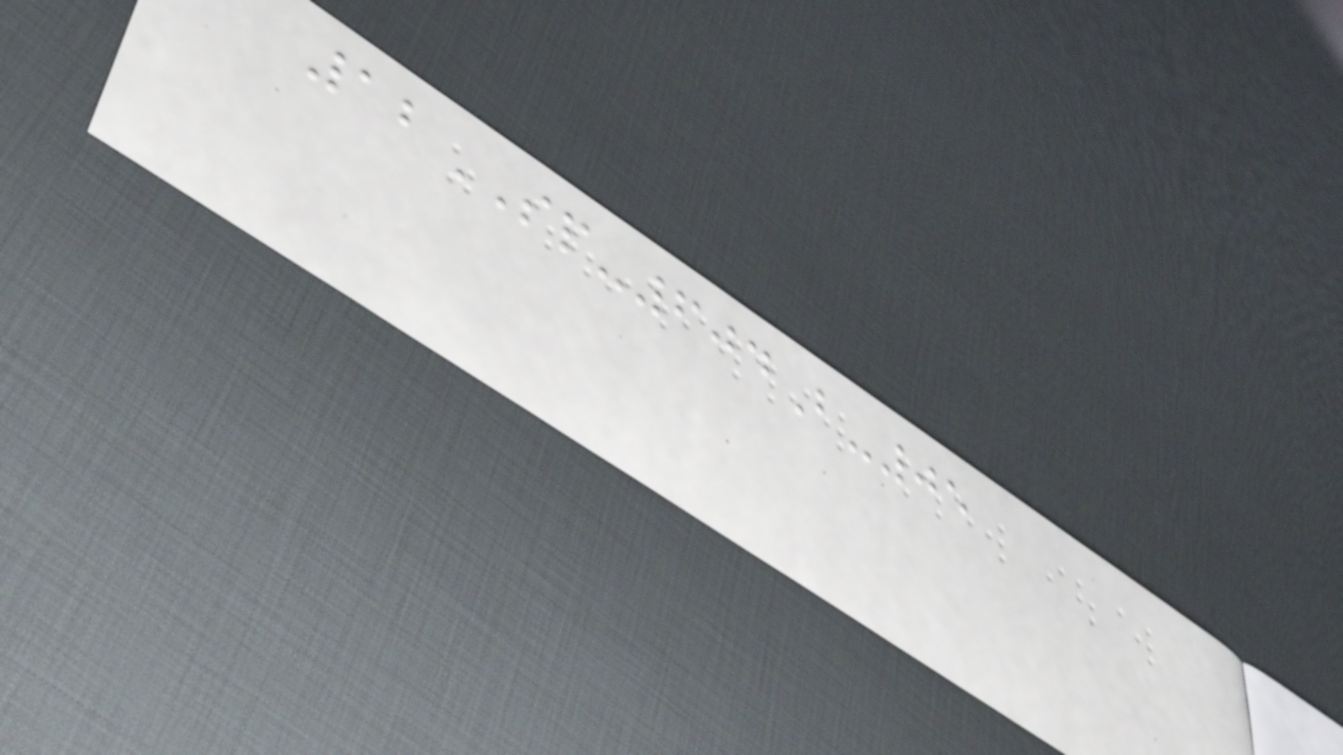12SP-604B-05
